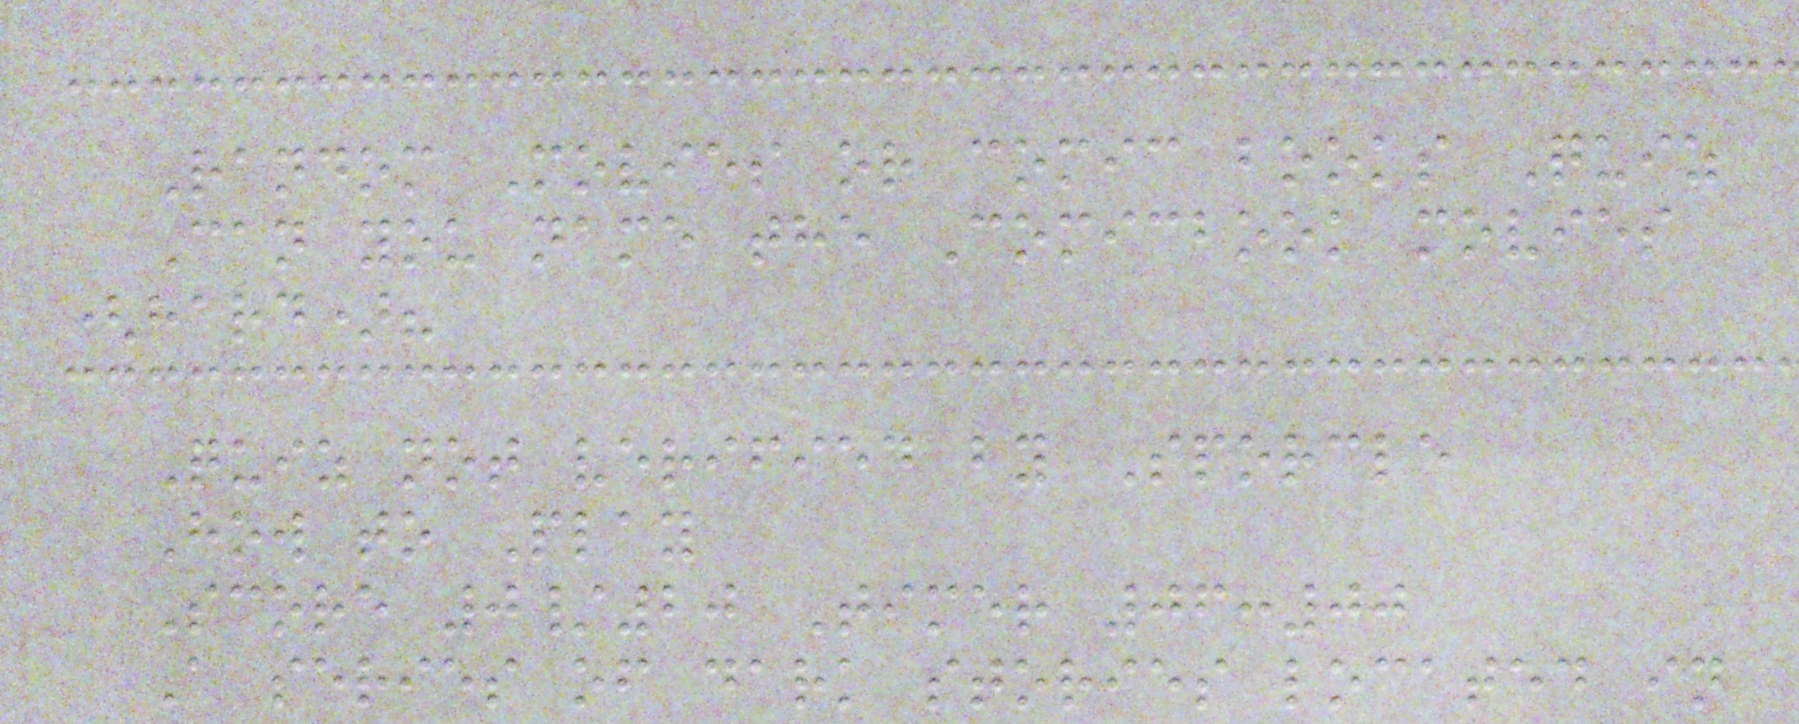Random Movies or comic books Quiz
Can you name the Comicbook movies
(hard)?
Quiz not verified by Sporcle
How to Play
Score 0/20 Timer 06:00
A series of dark stories located in
